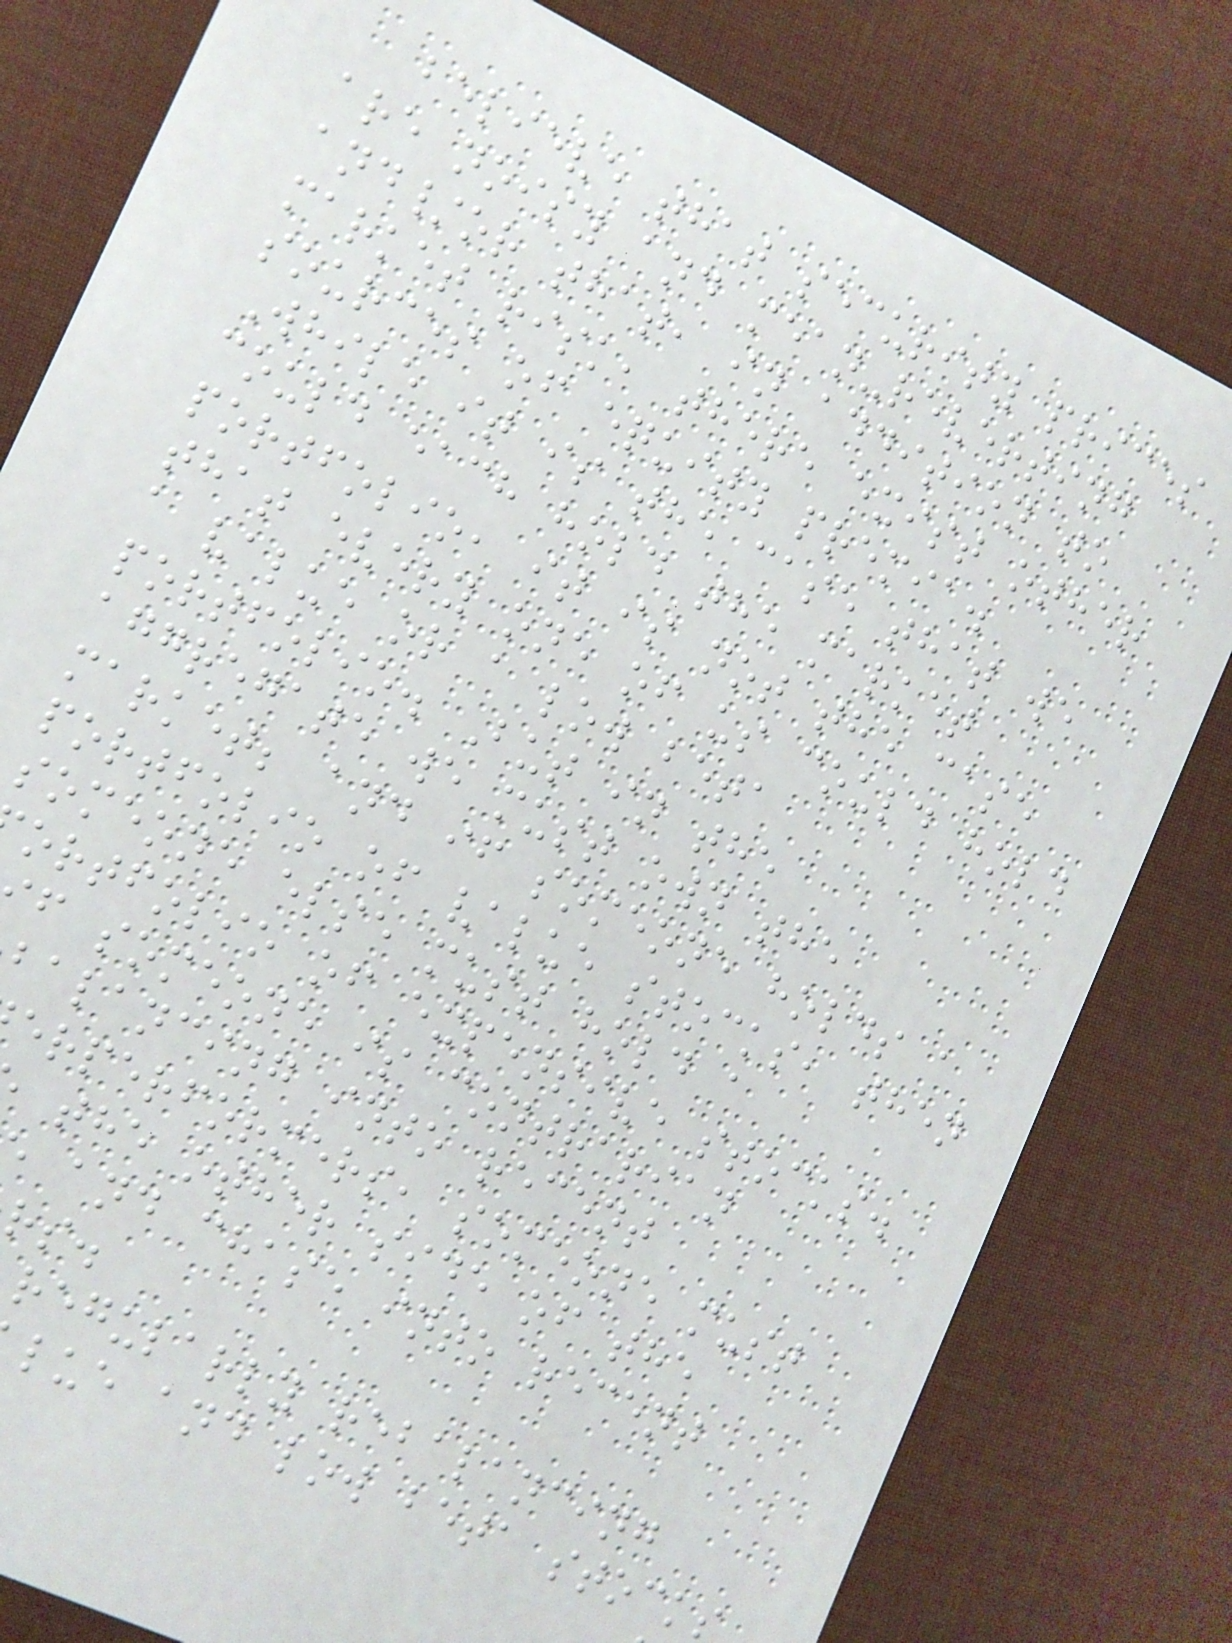believe that security prices
are noisy and mean-reverting
and/or that, in addition to
market risk, there exist other
sources of equity premia.
While it is the case that we
could each hold the market
portfolio, it is not the case
that every one of us could hold
a value or a low beta
portfolio. But in the
aggregate we must own the
market; and if someone holds a
portfolio of value stocks, then
someone else must hold a
ortfolio of expensive stocks.
f someone is contrarian
balancing into recent
erperformers, someone must
the other side of the
and chase into recent
regularly rebalancing
lue and low beta stock
